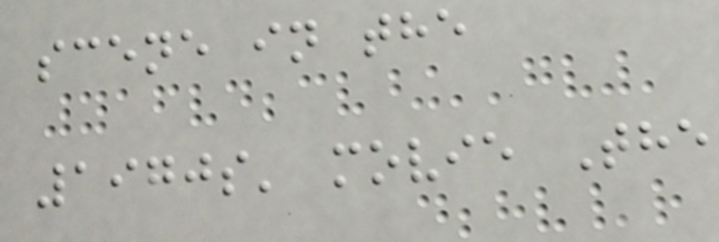scene in the
1970s' movie The
